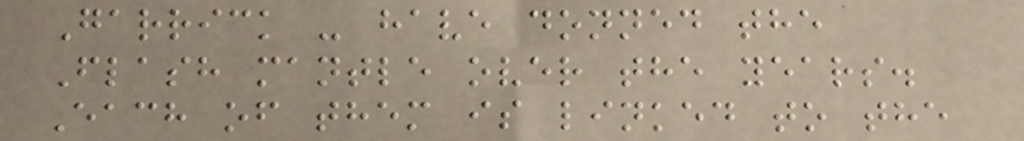Garrick - have donned the
Flash mantle over the years.
Each of them is linked to the
